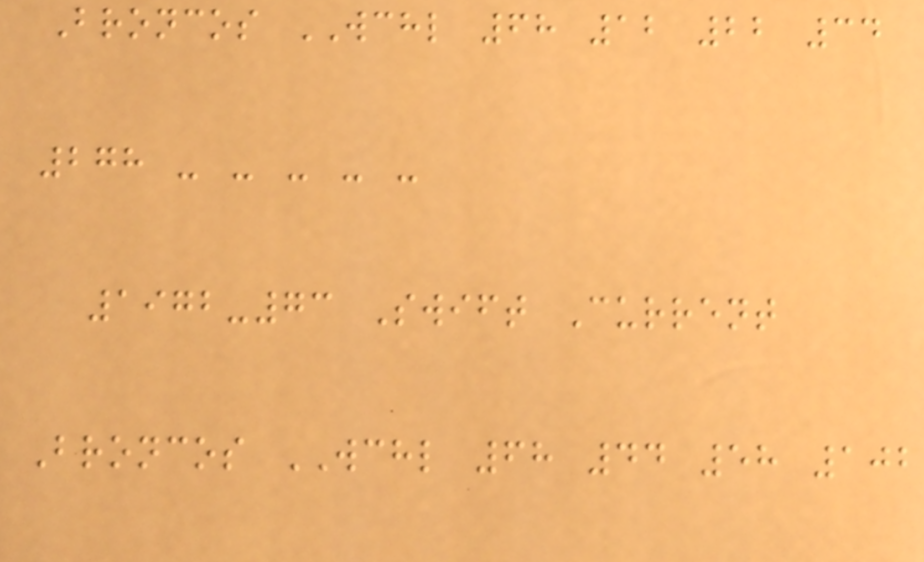Broncos WCHL 68 12 22 34
278 - - - - -
1972-73 Swift Current
Broncos WCHL 68 44 58 102
